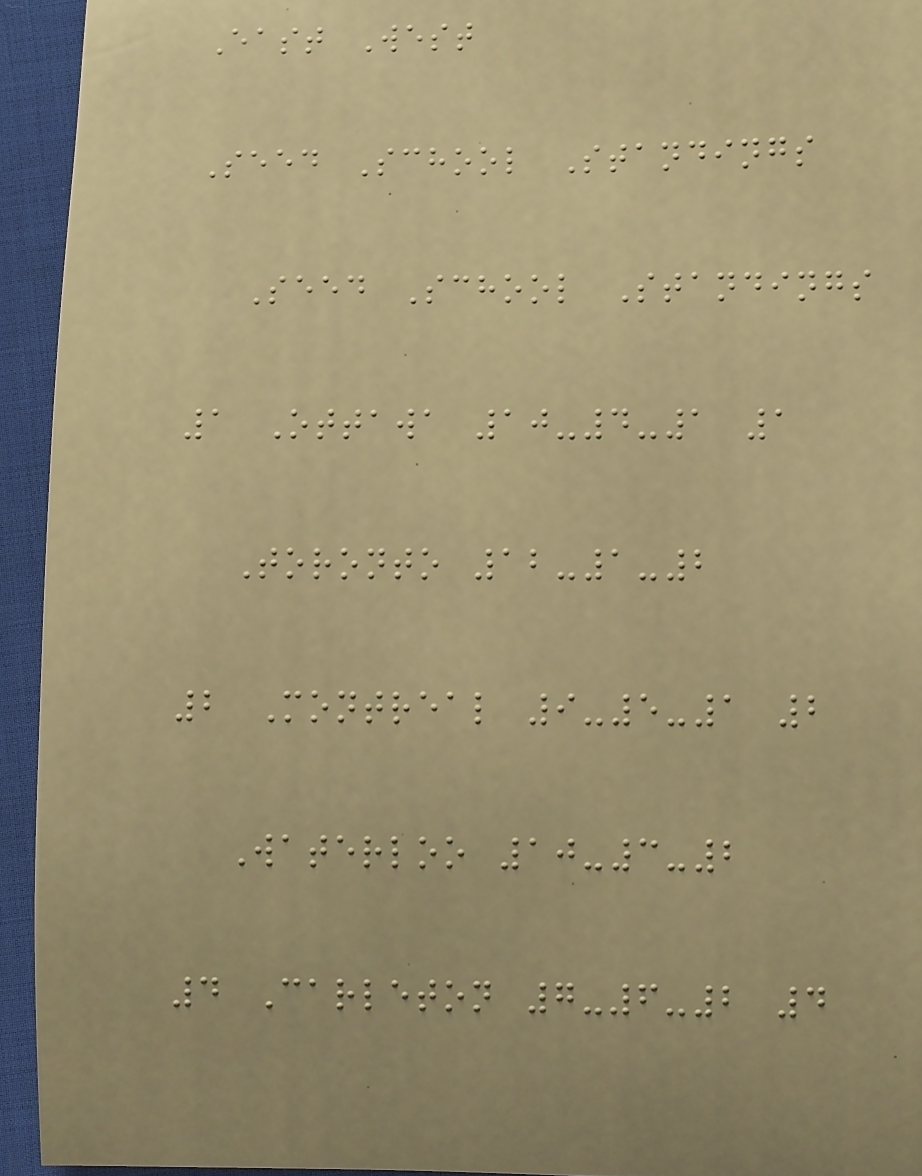East West
Seed School Standings
Seed School Standings
1 Ottawa 10-4-1 1
Toronto 12-1-2
2 Montreal 9-5-1 2
Waterloo 10-3-2
4 Carleton 7-6-2 4
